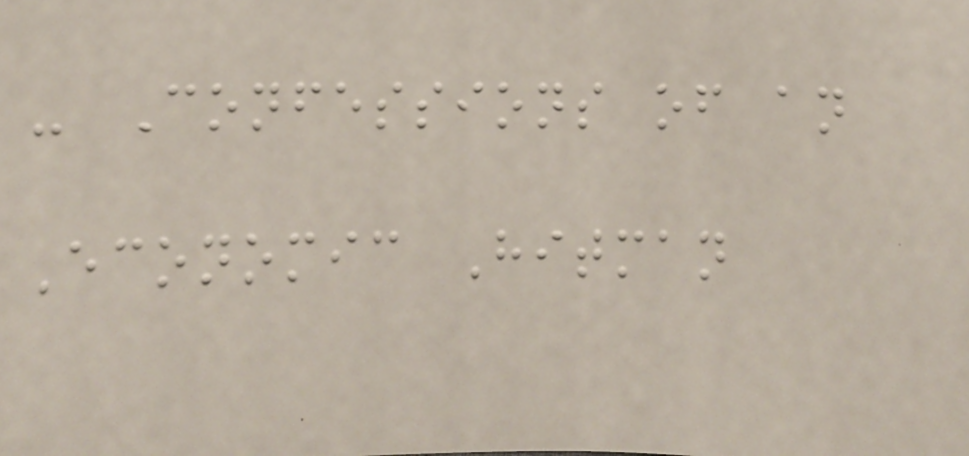- Confessions of an
Economic Hitman
